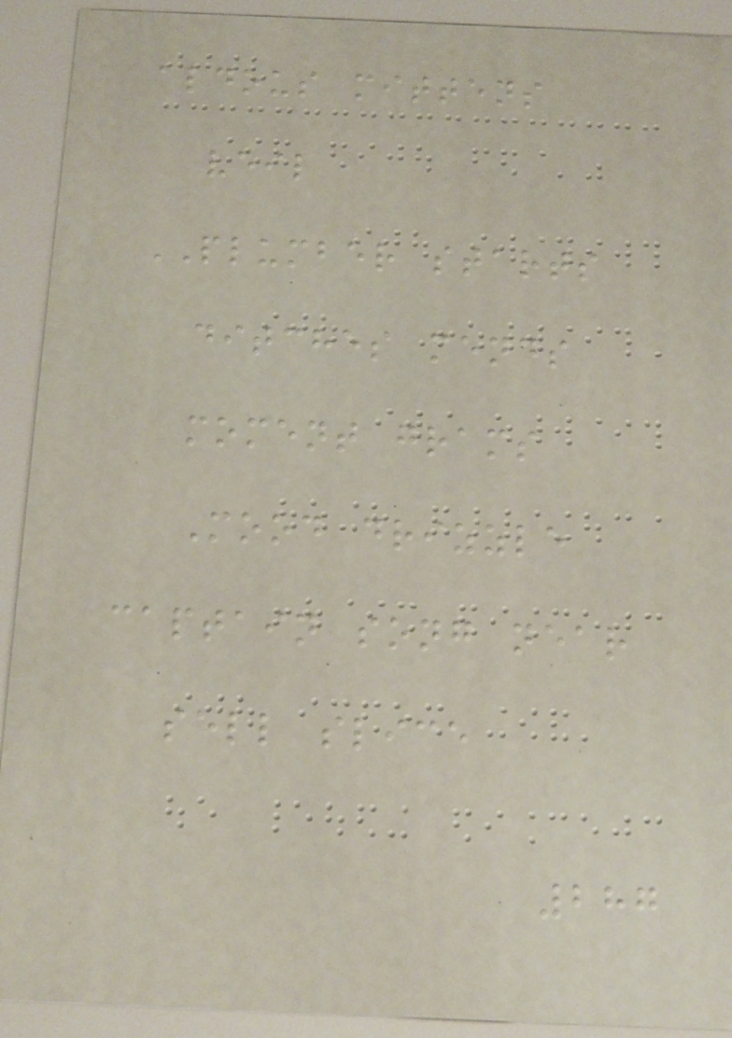aldous mittens
veil
PLUMBER starts
ditches mends
moment grams
Mood drizzle
captain song near
sell slice
287
